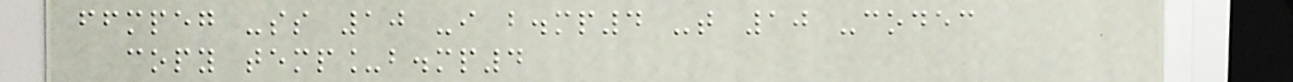ffmpeg -ss 10 -i b.mp4 -t 10 -codec
copy temp_b.mp4
